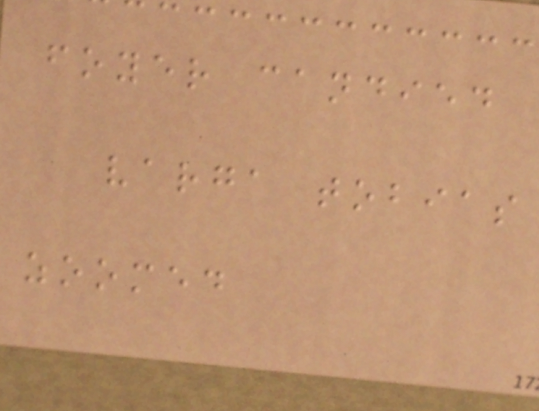foyer candied
varga tobias
zoomed
